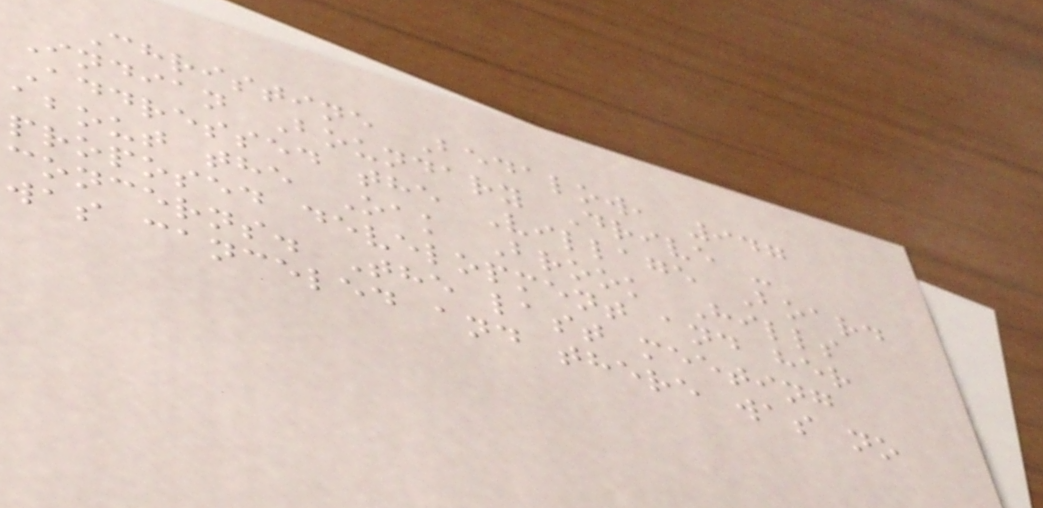Christine Bedalow, 947
Indian Boundary Drive -
Addressed the Village Board
about the Oak Brook Hills
proposed development and her
concerns. The last meeting
was canceled and there was no
